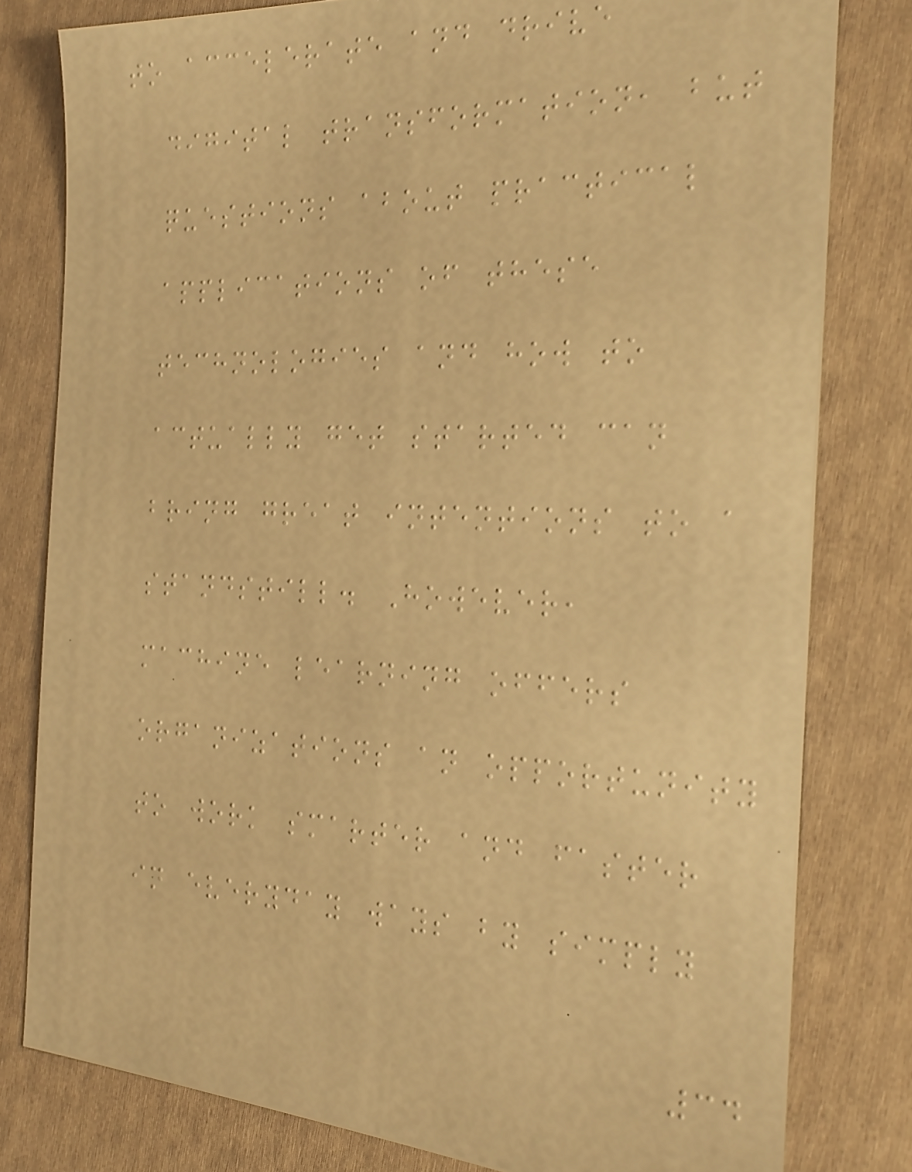to accelerate and drive
digital transformation, but
questions about practical
applications of these
technologies and how to
actually get started can
bring great intentions to a
standstill. However,
machine learning offers
organizations an opportunity
to work smarter and faster
in everyday ways by simply
34
